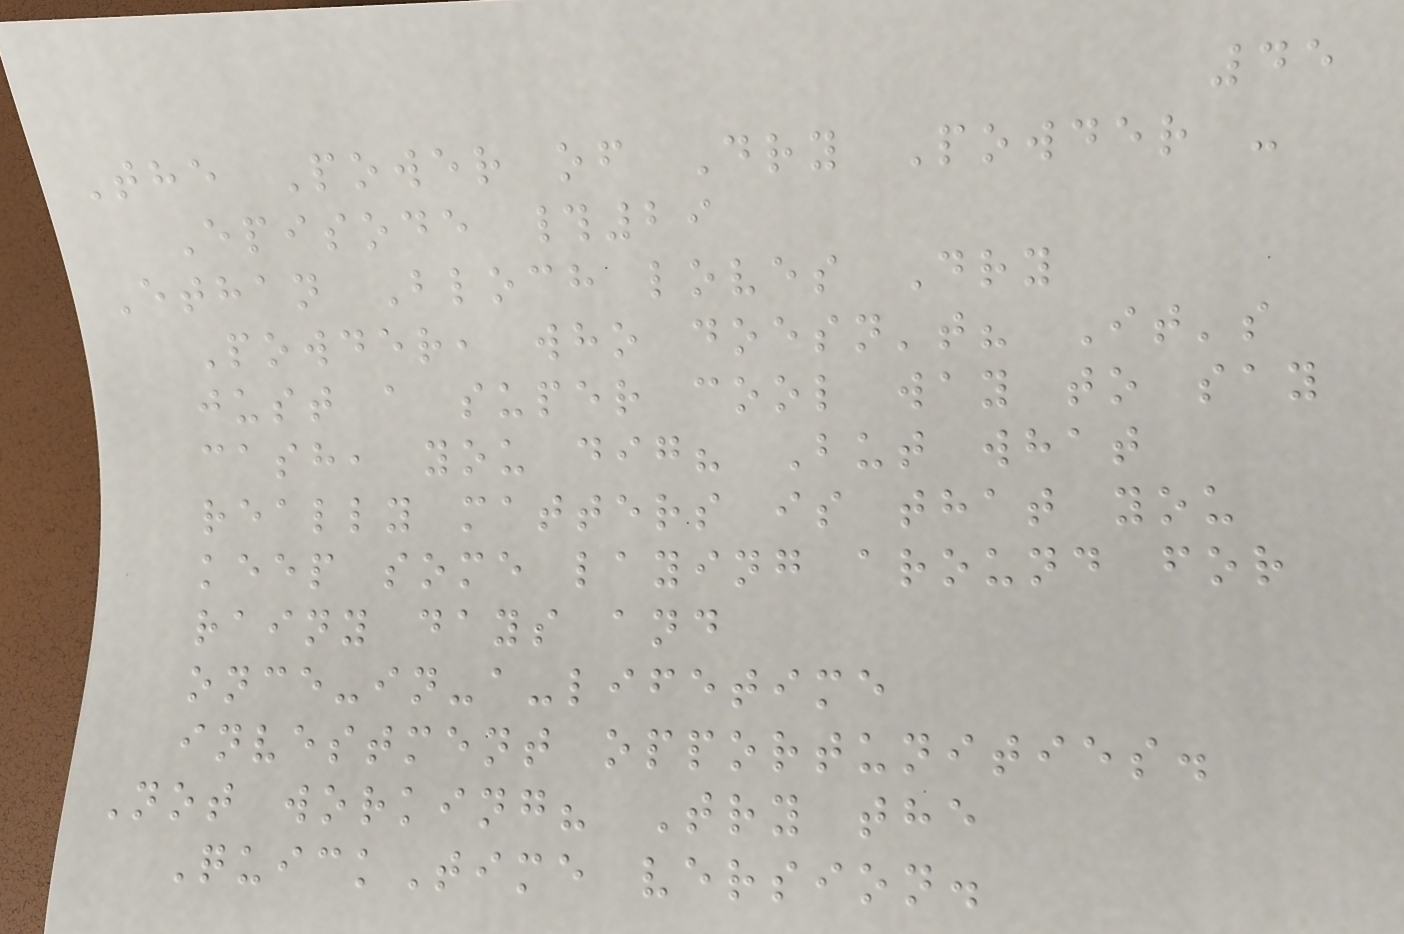45
The Power of Dry Powder -
Episode #29
Ethan Bloch loves Dry
Powder, who doesn't? It's
just a super cool way to say
cash, you dig? But what
really matters is that you
keep some laying around for
rainy days and
once-in-a-lifetime
investment opportunities.
Not working? Try the
QuickTime version.
